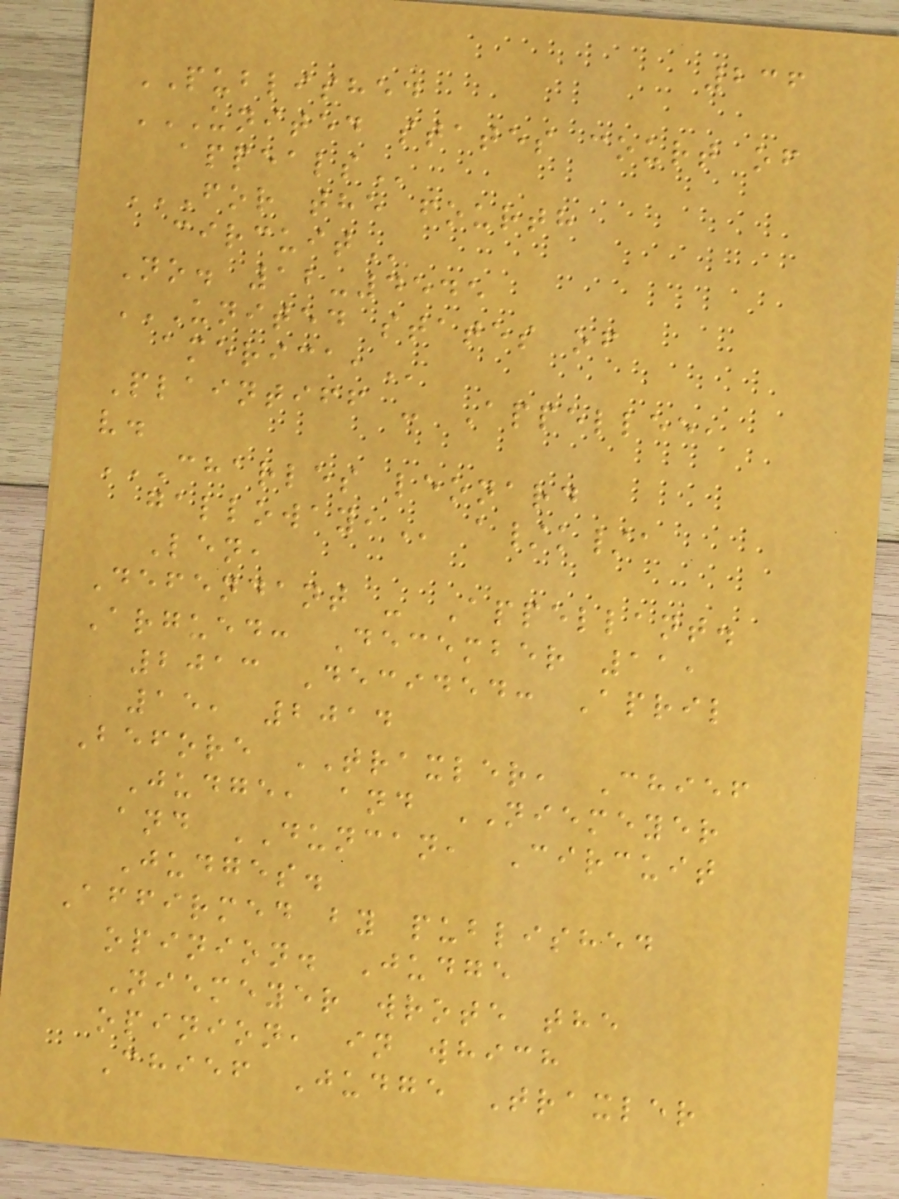236
PUBLISHED
UNITED STATES COURT OF
APPEALS
FOR THE FOURTH
CIRCUIT
No. 12-4545
UNITED STATES OF
AMERICA,
Plaintiff - Appellee,
v.
CHARLES LEONARD
GALLOWAY, a/k/a
Len,
Defendant - Appellant.
Argued: December 11,
2013 Decided: April
15, 2014
Before TRAXLER, Chief
Judge, and NIEMEYER
and DUNCAN, Circuit
Judges.
Affirmed by published
opinion. Judge
Niemeyer wrote the
opinion, in which
Chief Judge Traxler
